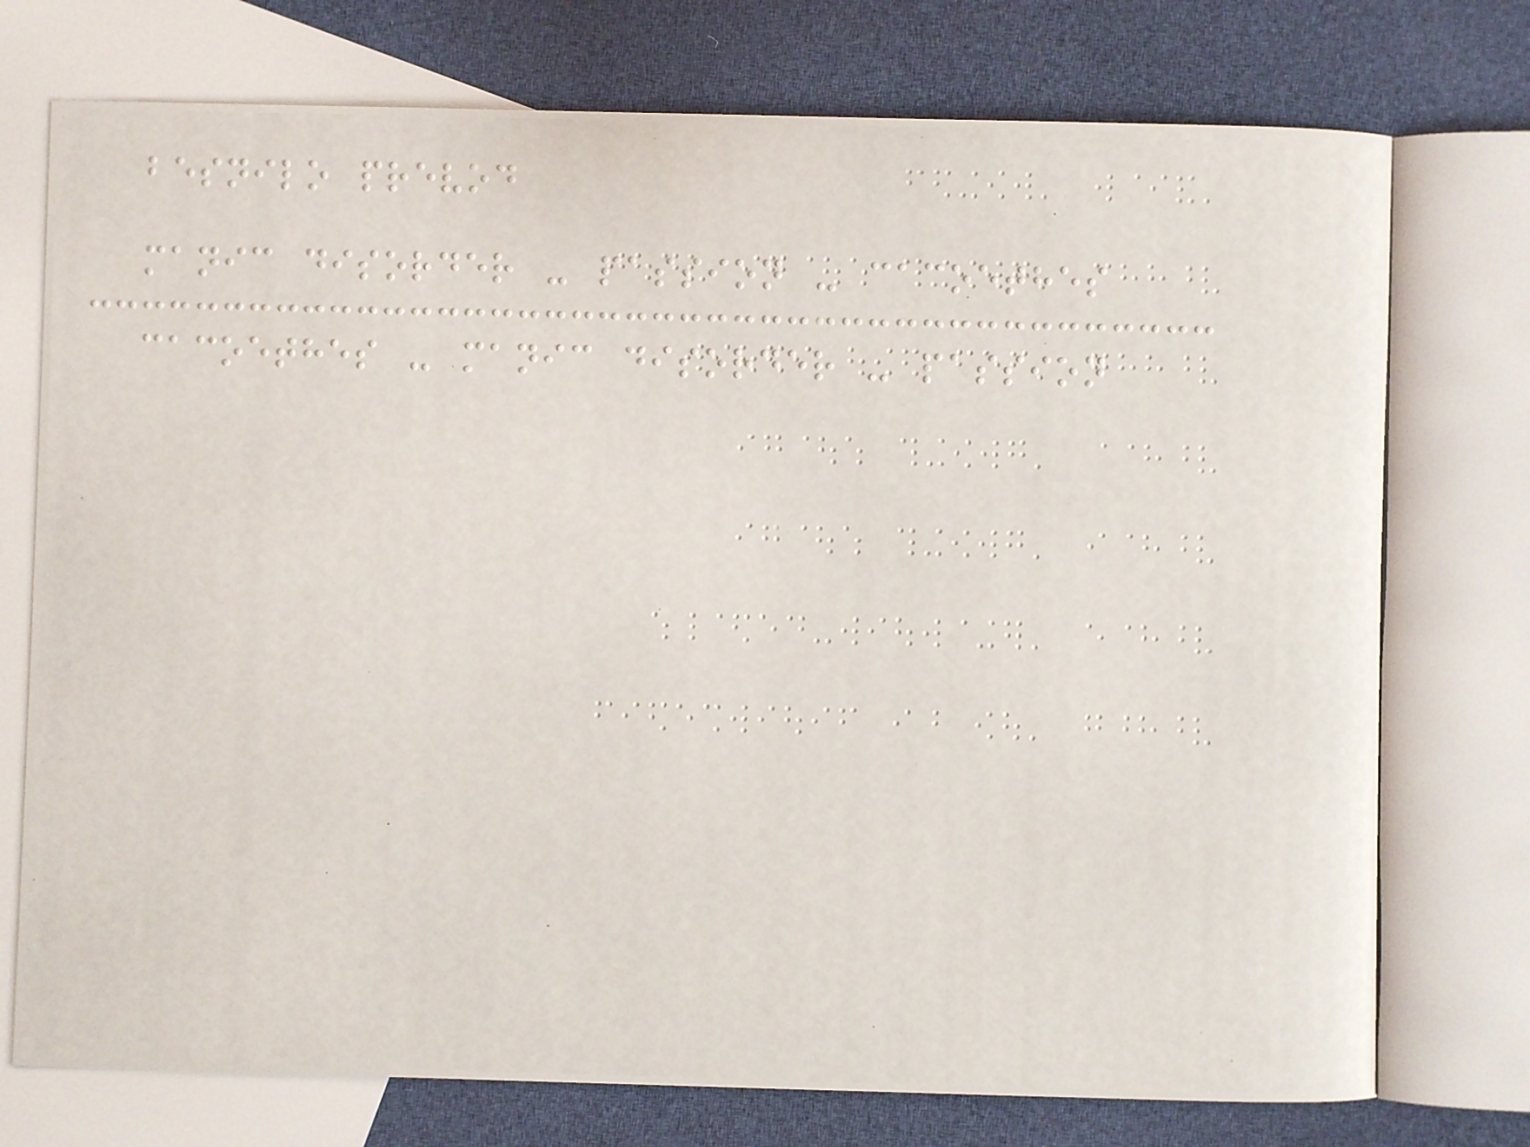besnilo prevod
manic disorder - passion - cacoethes
cacoethes - manic disorder - passion
